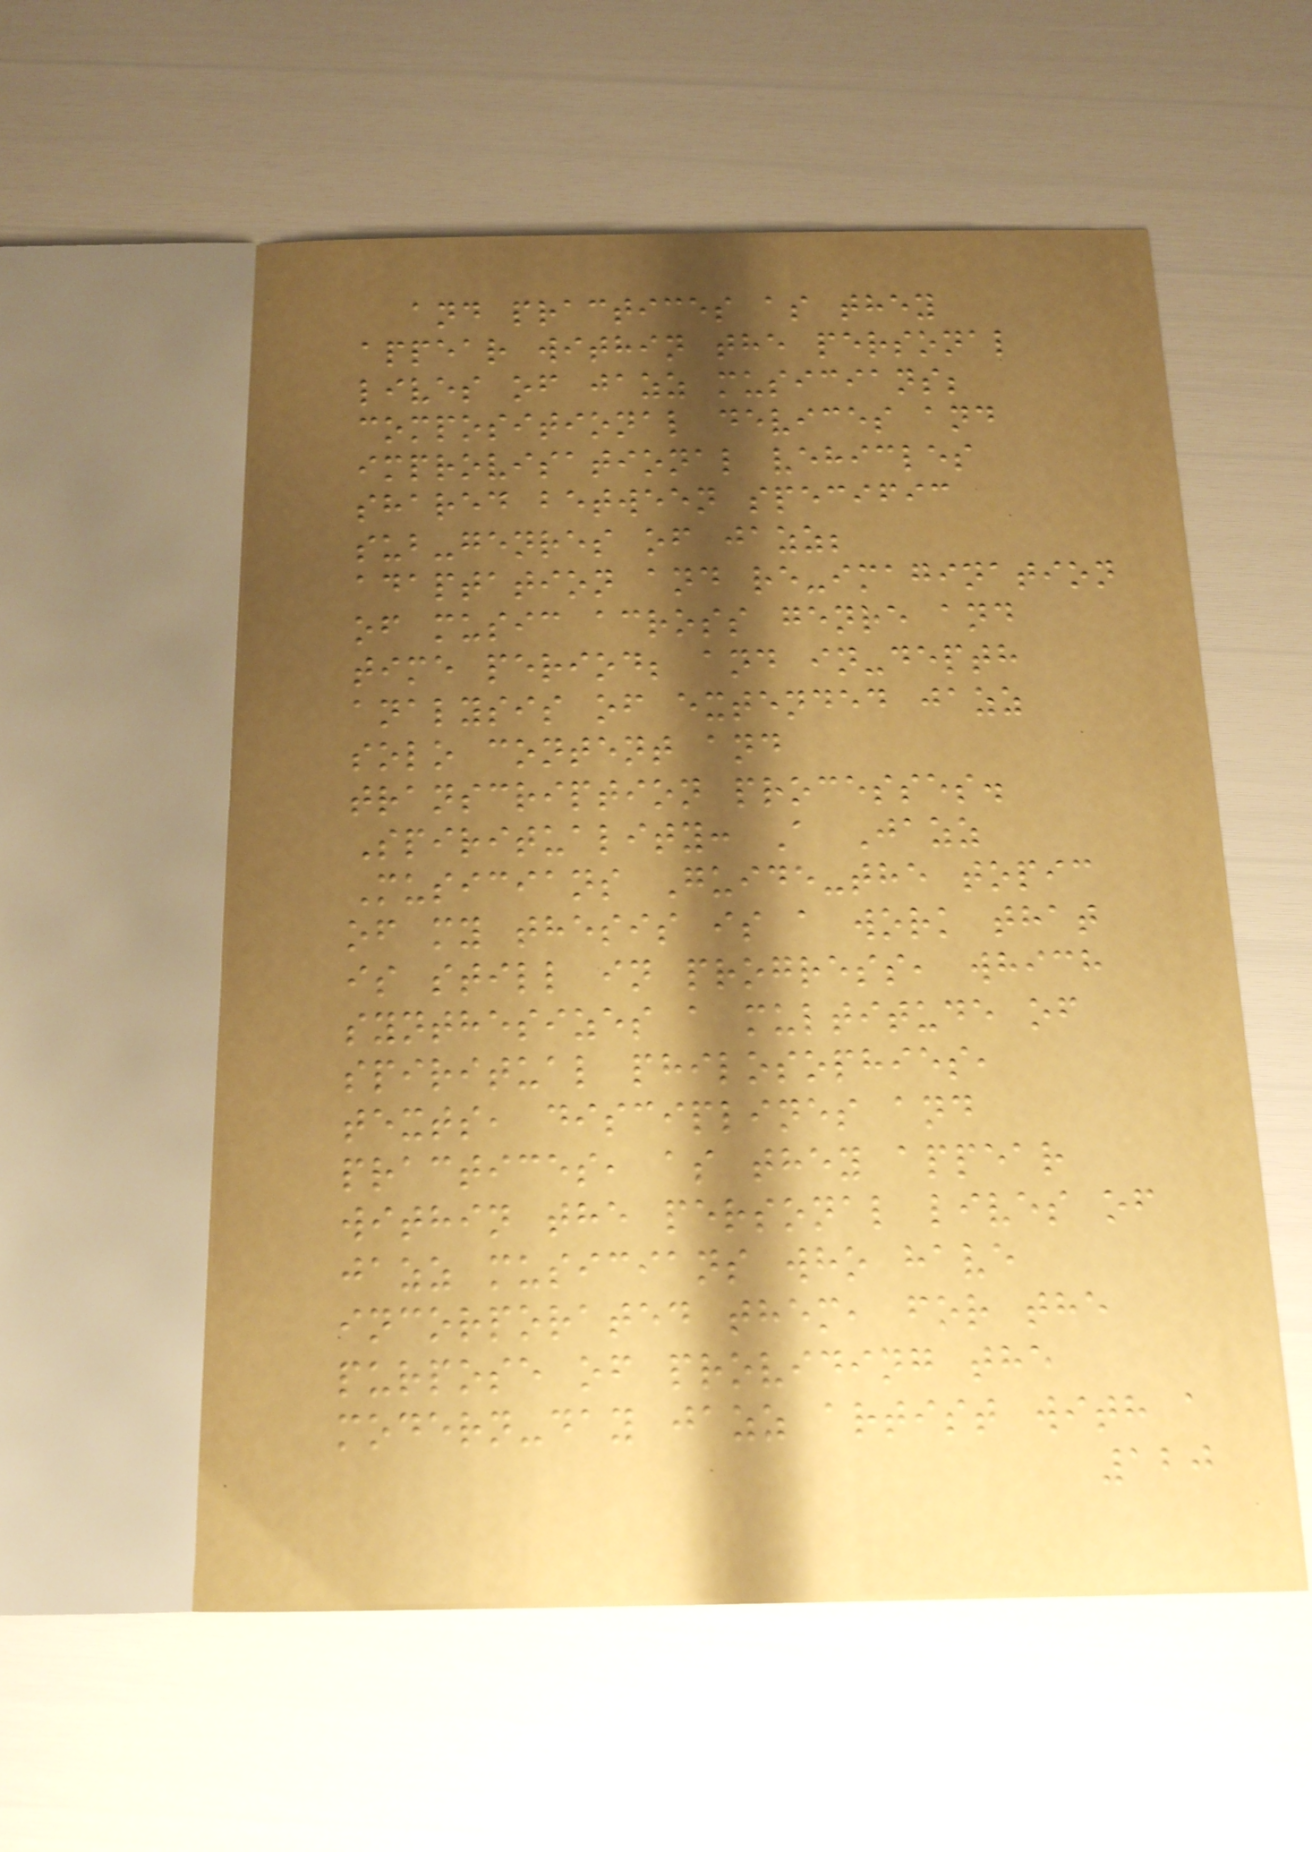and practices as they
appear within the personal
lives of jazz musicians;
compositional devices and
improvisational vehicles
shared between specific
sub-genres of jazz;
adaptation and re-imagination
of music across genre and
time period; and in-depth
analysis of extended jazz
solo content and
transcription processes.
Spirituality: A Jazz
Musicians Guide-the topic
of my thesis is a work that
is still in progress, which
synthesizes a multitude of
spiritual philosophies,
texts, disciplines and
practices, as they appear
within the personal lives of
jazz musicians who have
incorporated them, for the
purpose of providing the
modern-day jazz artist with a
120
